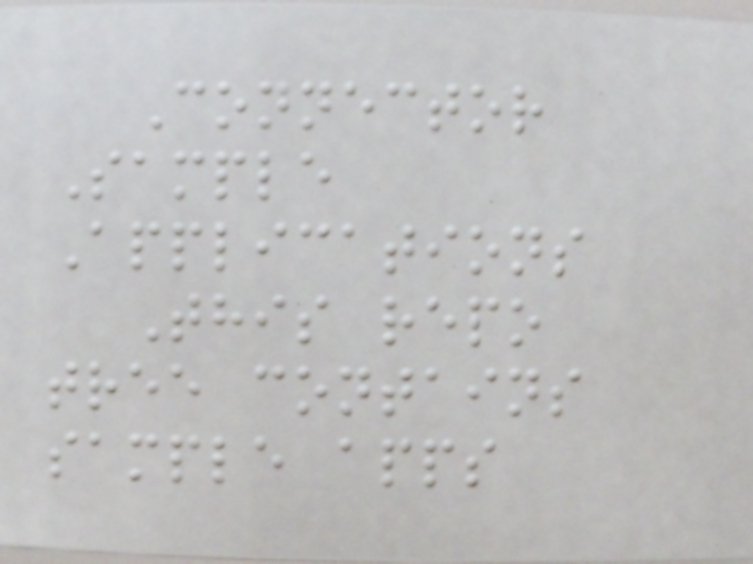Connector
Sample
Applications
This repo
tree contains
sample apps
